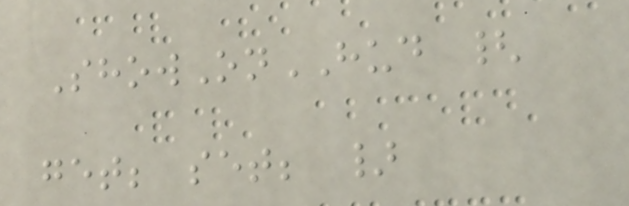ShowOnHUD {
get; set; }
